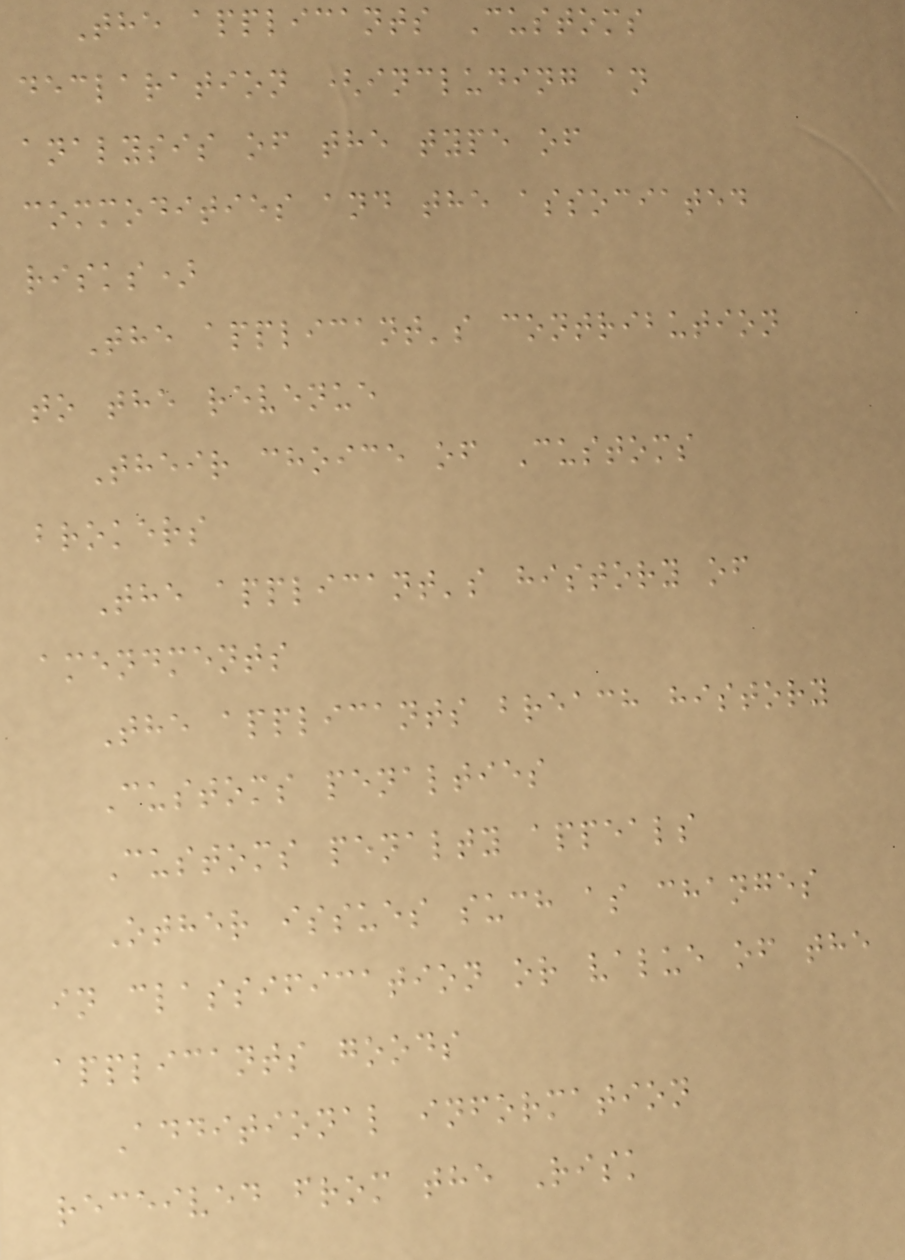The applicants Customs
declaration (including an
analysis of the type of
commodities and the associated
risks)
The applicant's contribution
to the revenue
Their choice of Customs
brokers
The applicant's history of
amendments
The applicants breach history
Customs penalties
Customs penalty appeals
Other issues such as changes
in classification or value of the
applicants goods
Additional information
received from the Risk
